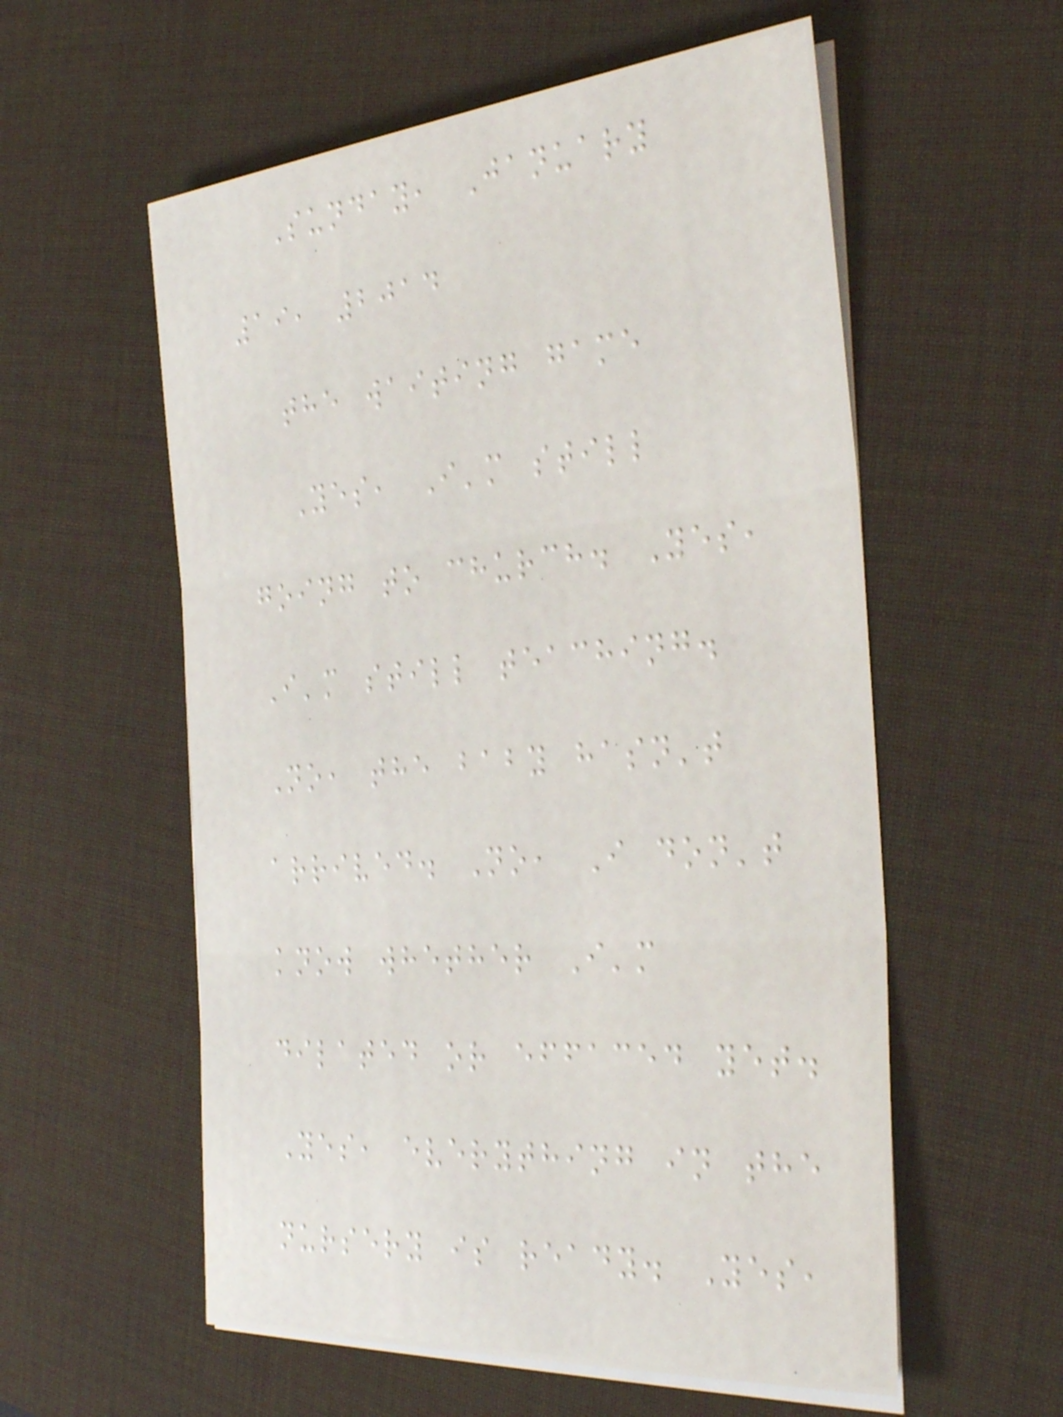Sunday, January
19, 2014
the waiting game
Yes, I'm still
going to church. Yes,
I'm still teaching.
No, the baby hasn't
arrived. No, I don't
know whether I'm
dilated or effaced yet.
Yes, everything in the
nursery is ready. Yes,
